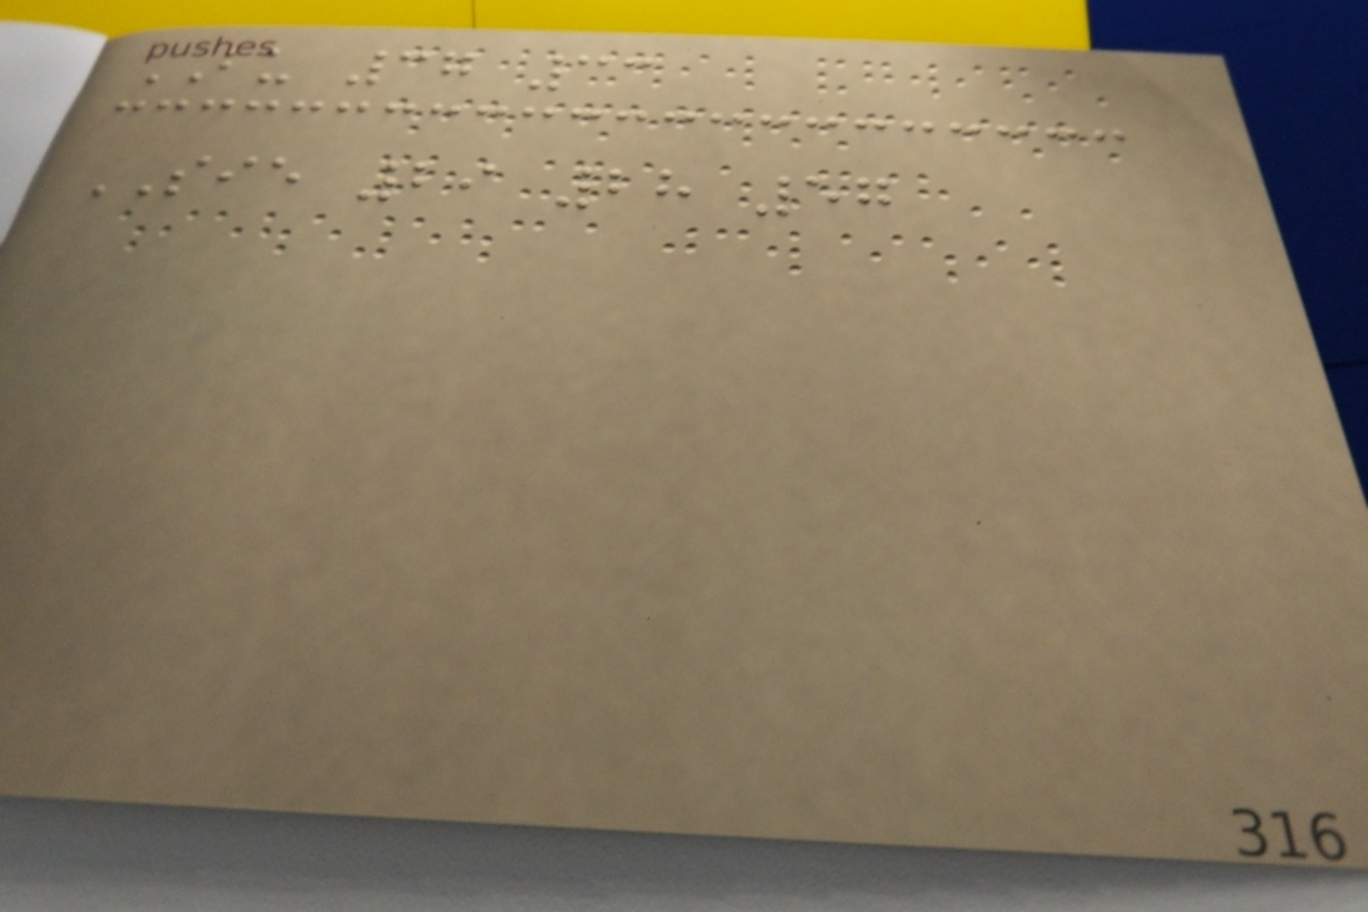BU 37 33
SIE 29 28 57
